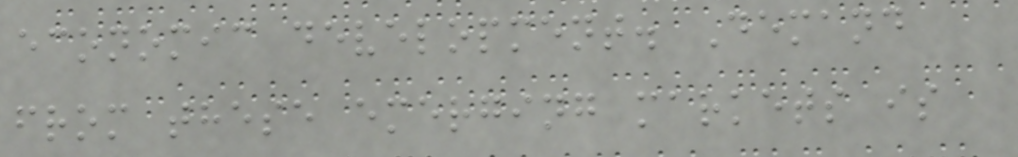economic development. Demand
from these emerging markets is
